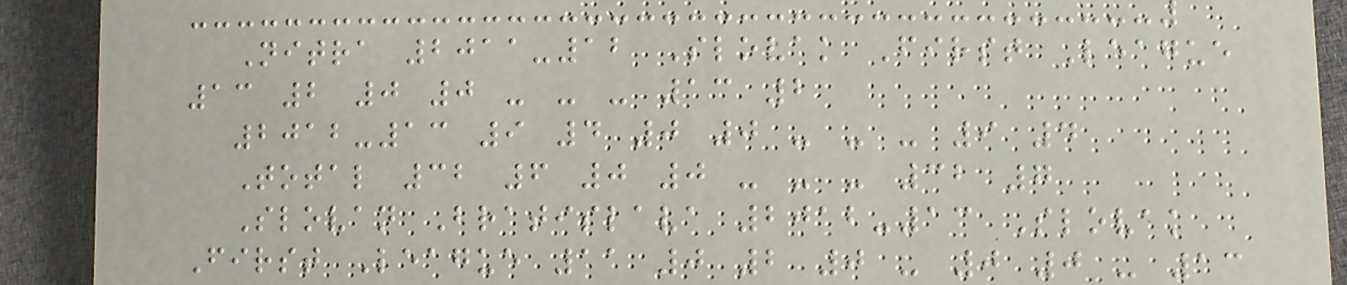Nitra 2011-12 Slovak First League
13 2 0 0 - - - 13 2
2012-13 9 4 0 0 - - - 9 4
Total 32 6 0 0 - - - 32 7
Slovan Bratislava 2012-13 Slovak
First League 11 0 2 0 - 0 0 - 13
